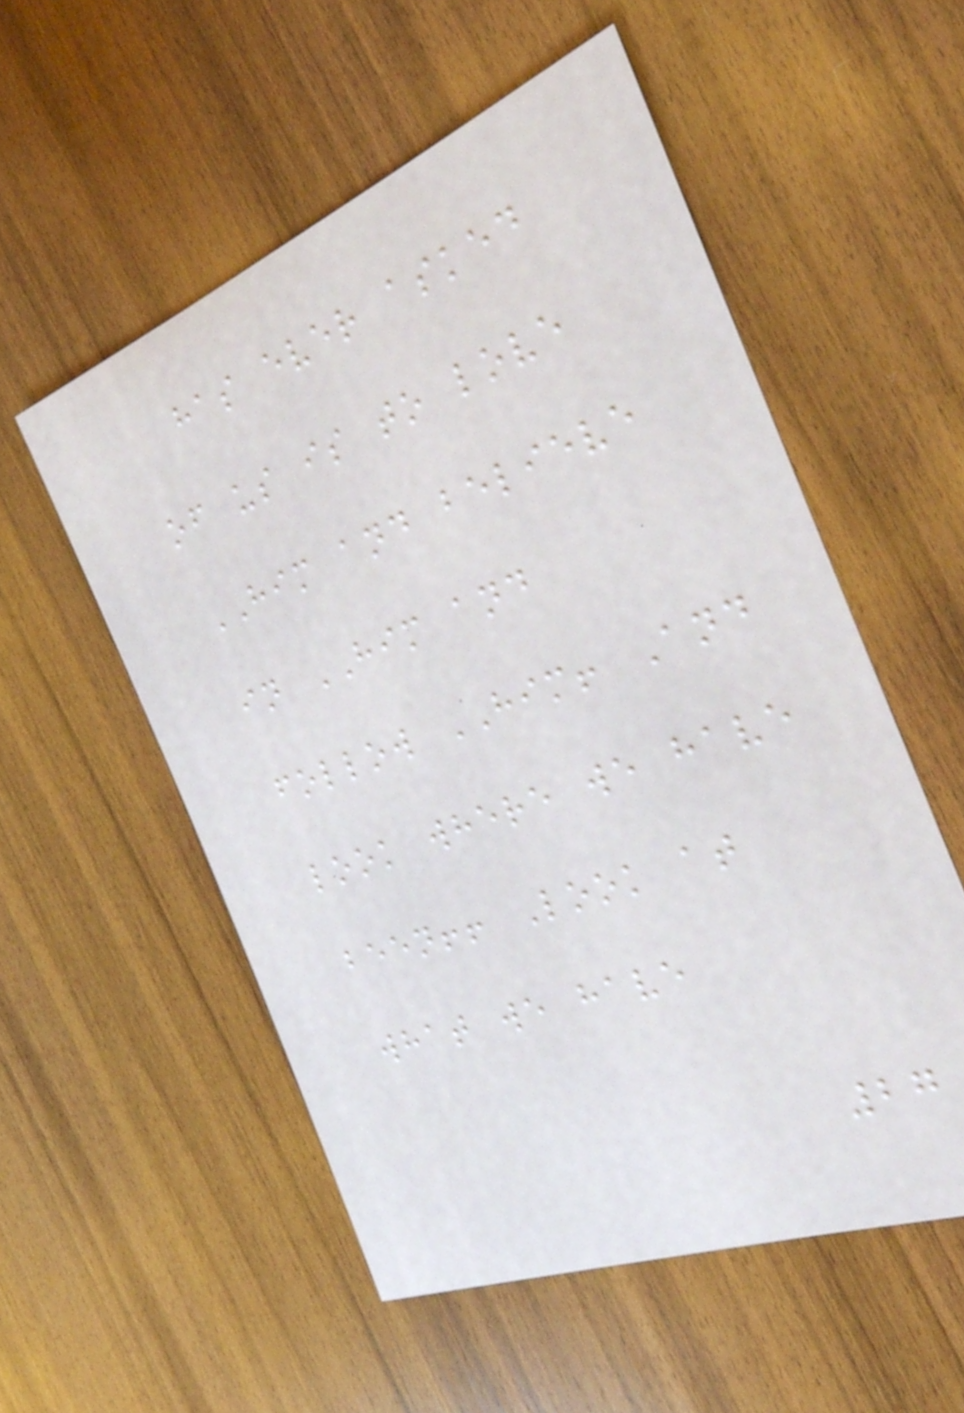has ever asked
of us is to love
HIM and believe
in HIM and
follow HIM! And
look where we have
been!! Look at
what we have
27
